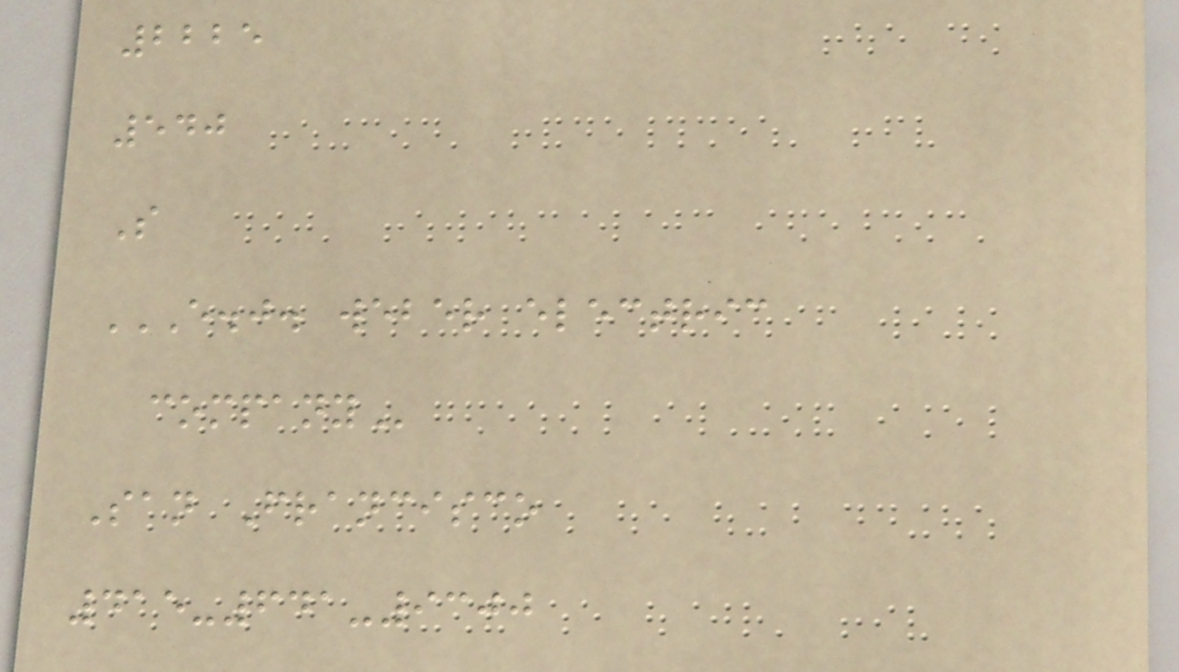2225
540
S
E.J. WEBER ELECTRIC
COMPANY
San Francisco
415-641-9300
